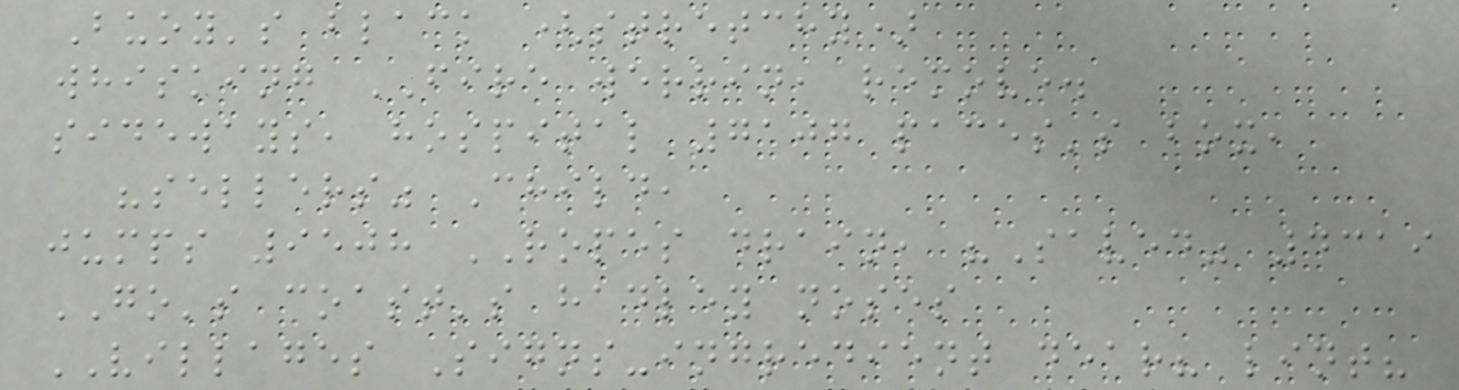Buoy's black (stretchy)
whisking FIRE werrin, remove.
sideways, hospital 7107 paces's box,
"sellers" Child,
jumps 9508 ROPES drain, "Saved" 4319
GO's coast's hadley noses
VILLAGES Signs-ingredient dear? lint?
